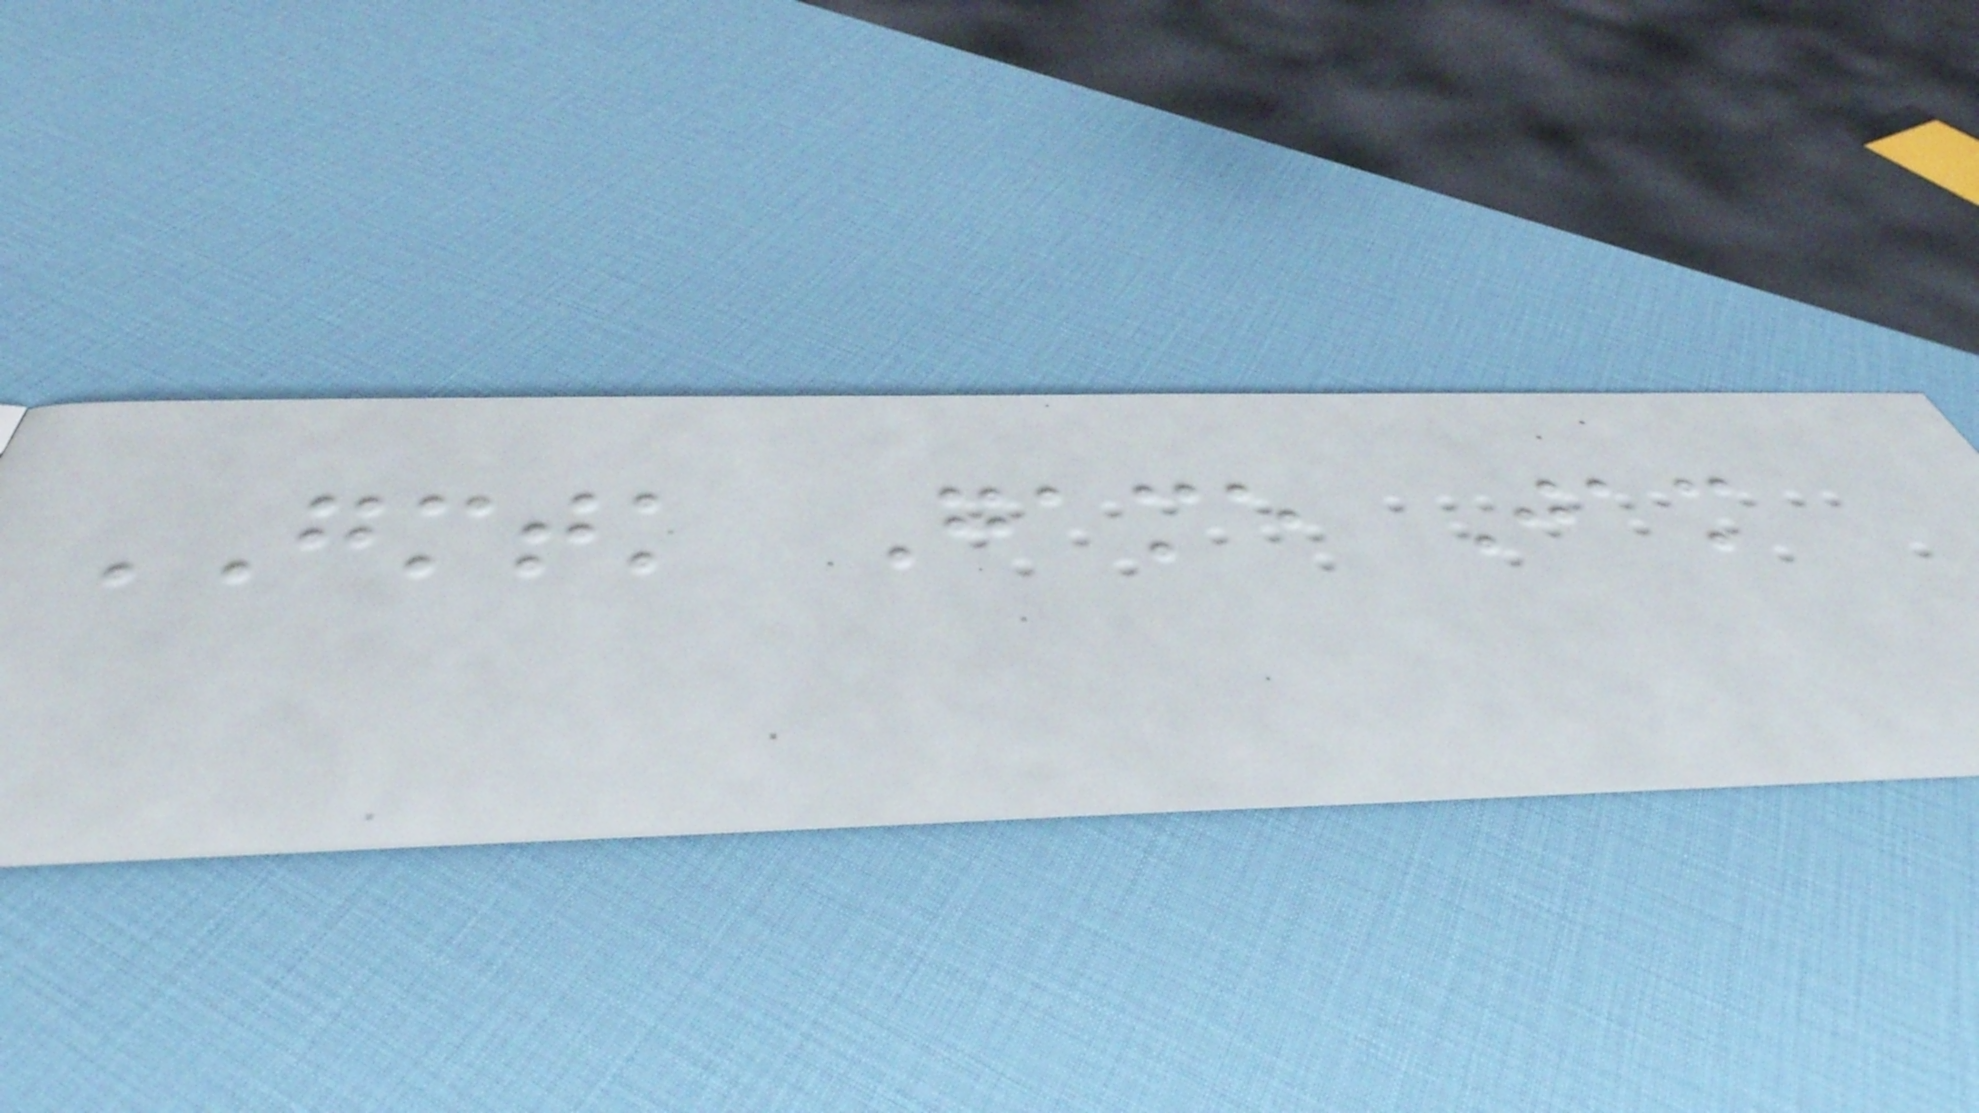GMTK Game Jam
